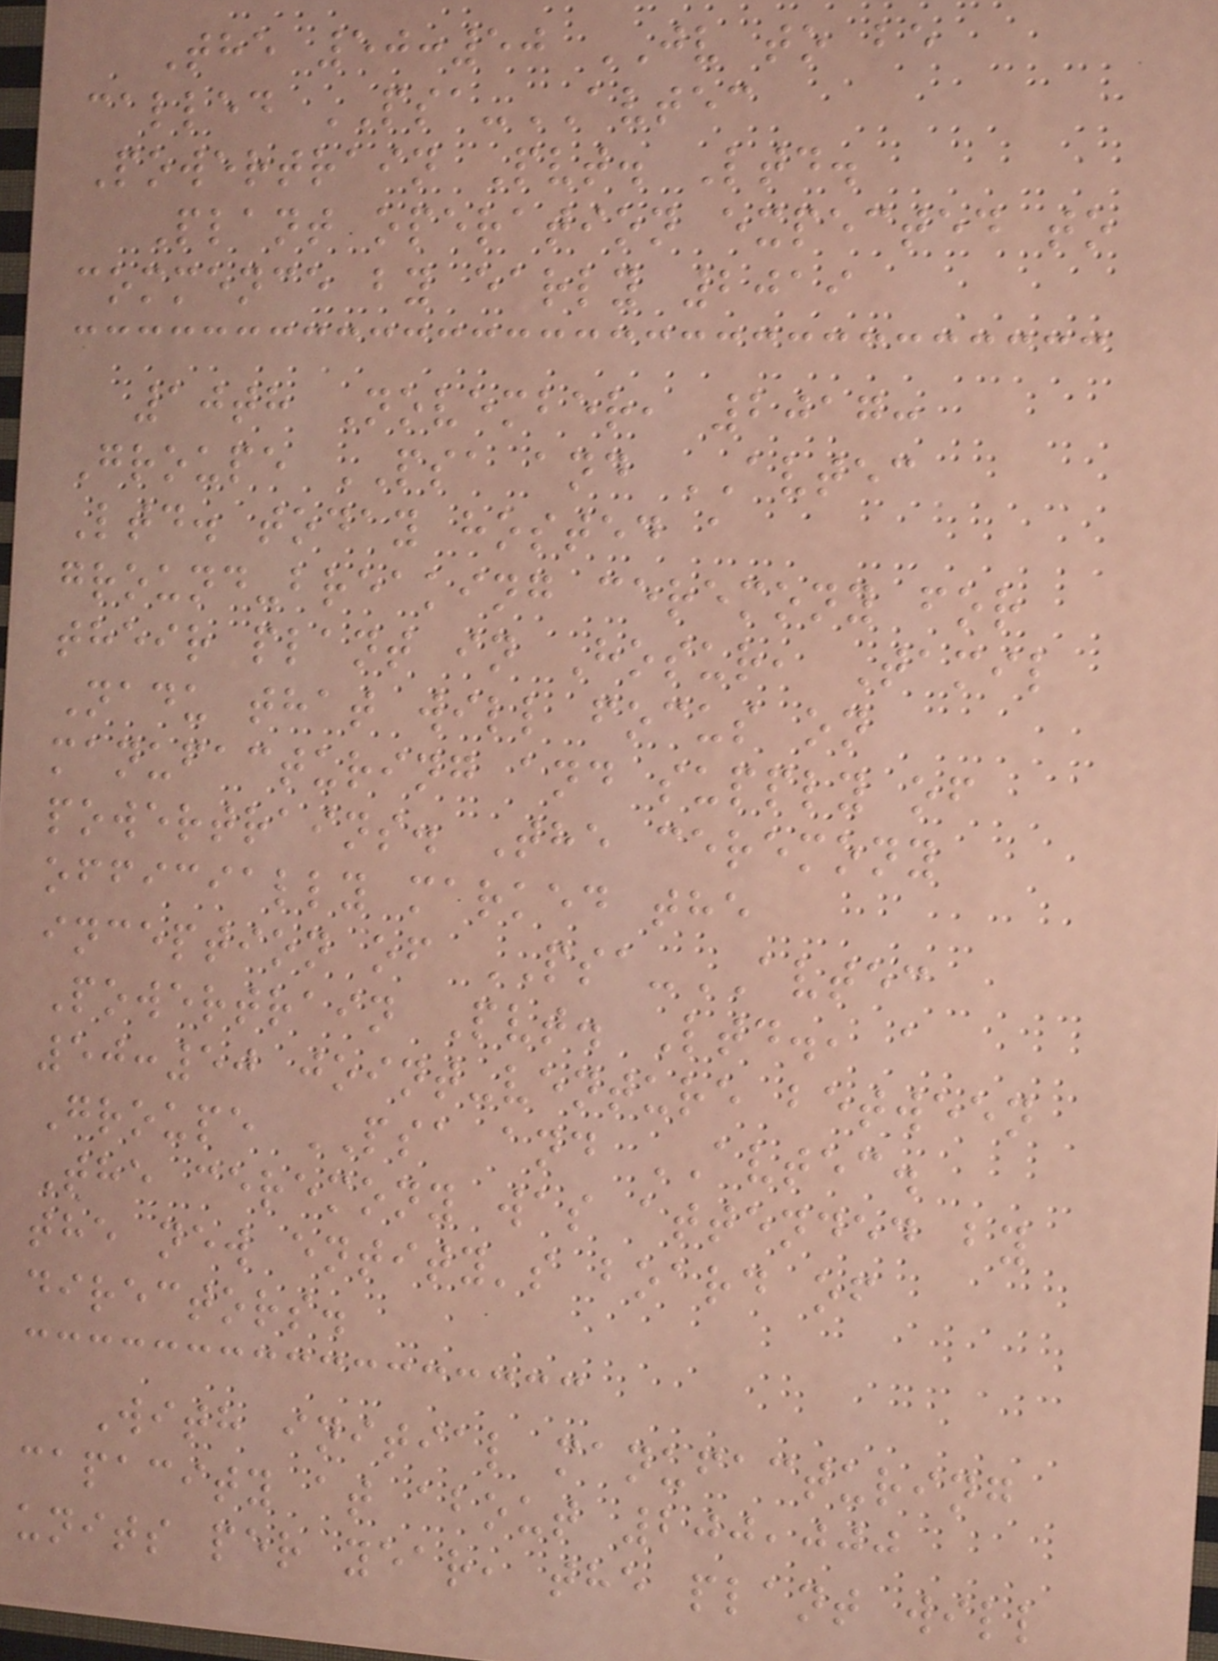The 50:50 JV to be
called PSA-AVTEC
Powertrain Pvt. Ltd.
Plant operation expected to
commence by early 2019
10th November, 2017:
Groupe PSA and AVTEC
Ltd. today hosted a
ground-breaking ceremony for
their plant in Hosur, Tamil
Nadu that will focus on
manufacturing and supply of
powertrains. The ceremony
officially marked the
inception of PSA-AVTEC
Powertrain Pvt. Ltd., a
50:50 joint-venture between
Groupe PSA and AVTEC.
The ceremony was attended by
the new entity's board of
directors.
With initial manufacturing
capacity at about 200,000
units per year, the plant will
